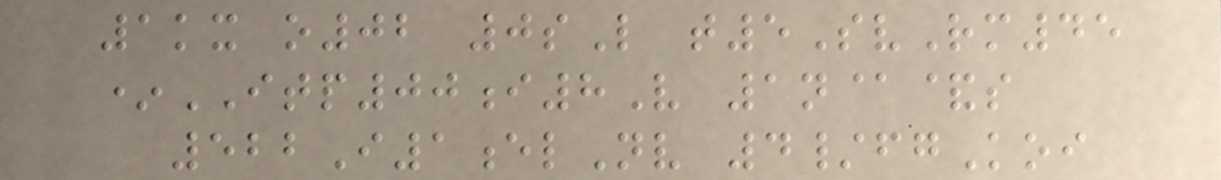1kx o02 0sL t5SvRm45
*ITP00i8V 1n@&s
522I1elNv 4/fgKoi
